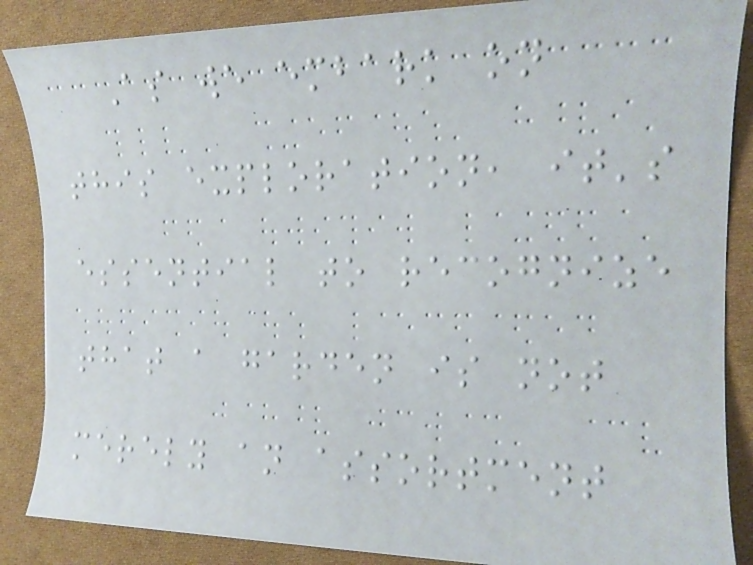As we embark on
this exploration, it's
essential to recognize
that a garden is not
merely an assortment
